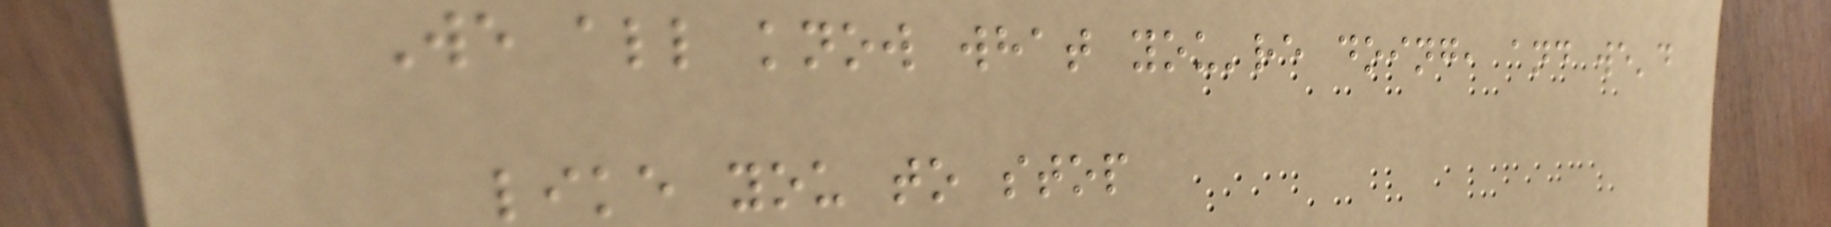We all know what you're doing, and we'd
like you to stop
